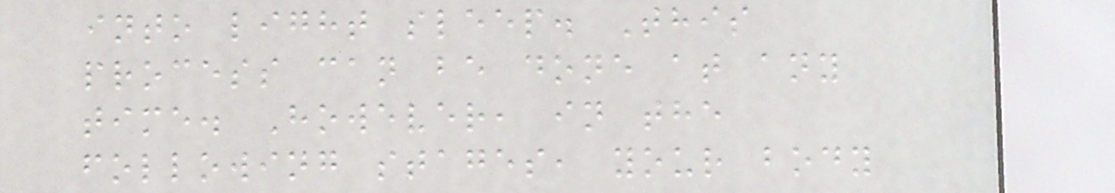into light sleep. This
process can be done at any
time. However, in the
following stages, your body
